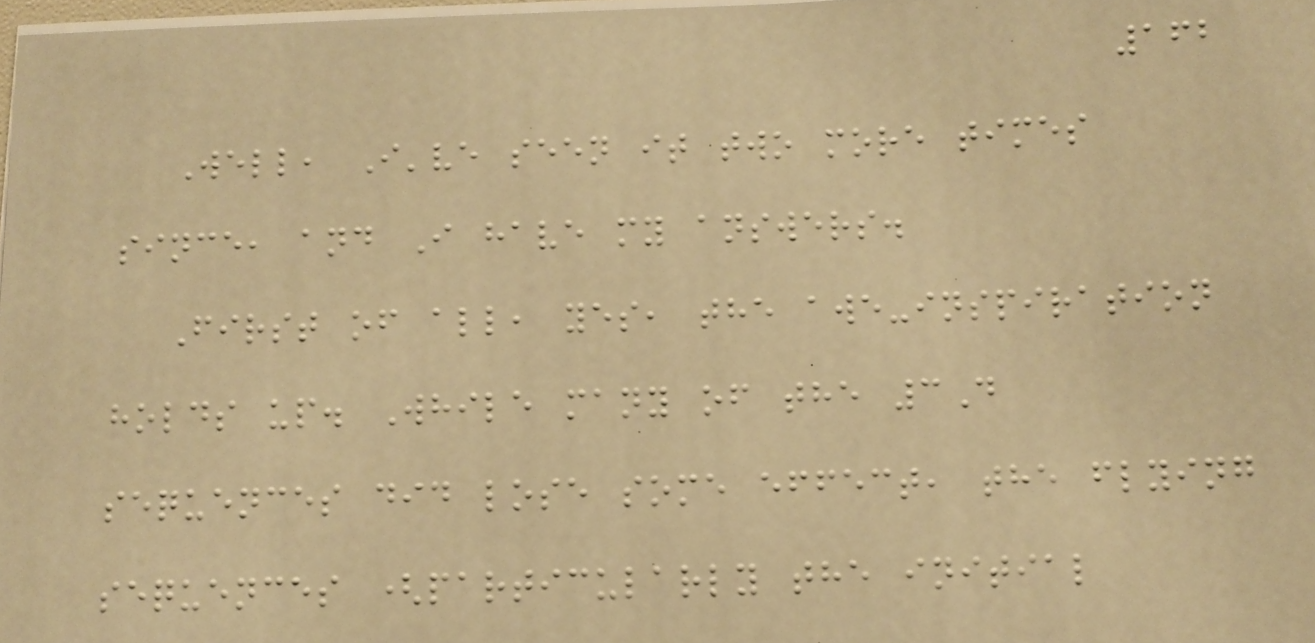162
Well, I've seen it two more times
since, and I have my answers.
First of all, yes, the awe-inspiration
holds up. While many of the 3D
sequences did lose some effect, the flying
sequences (particularly the initial
